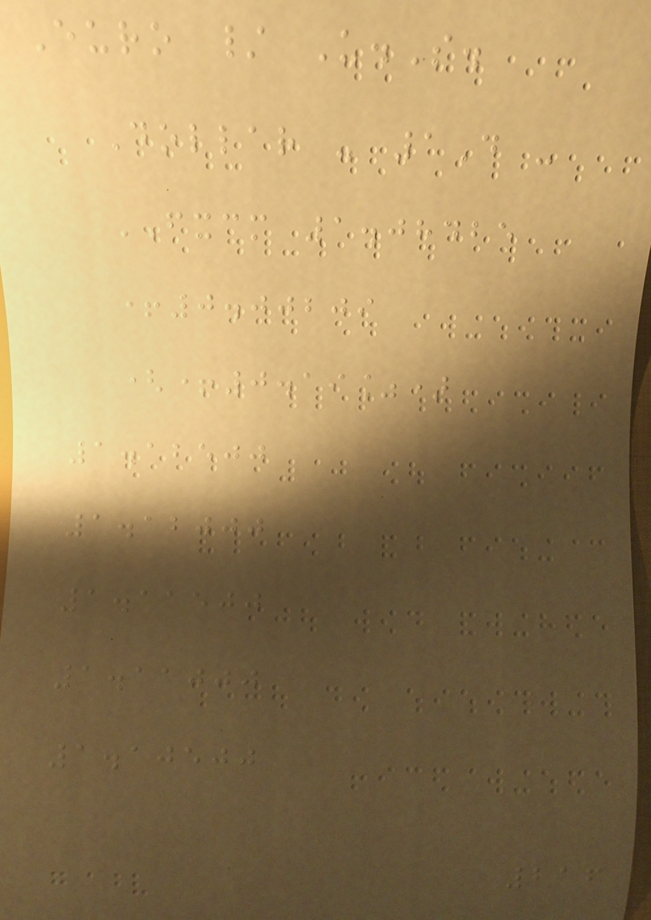Euro / U.S.
Dollar - 1D -
FXCM 1.08425
+0.00209
(+0.19%)
1.12500
1.12000
1.11500
1.11000
1.10500
216
